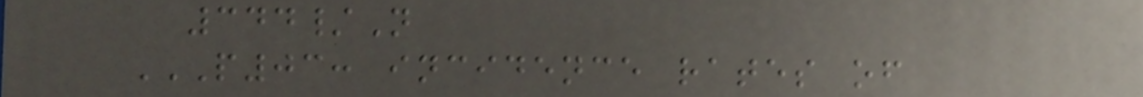344/N
P03: INCIDENCE RATES OF
